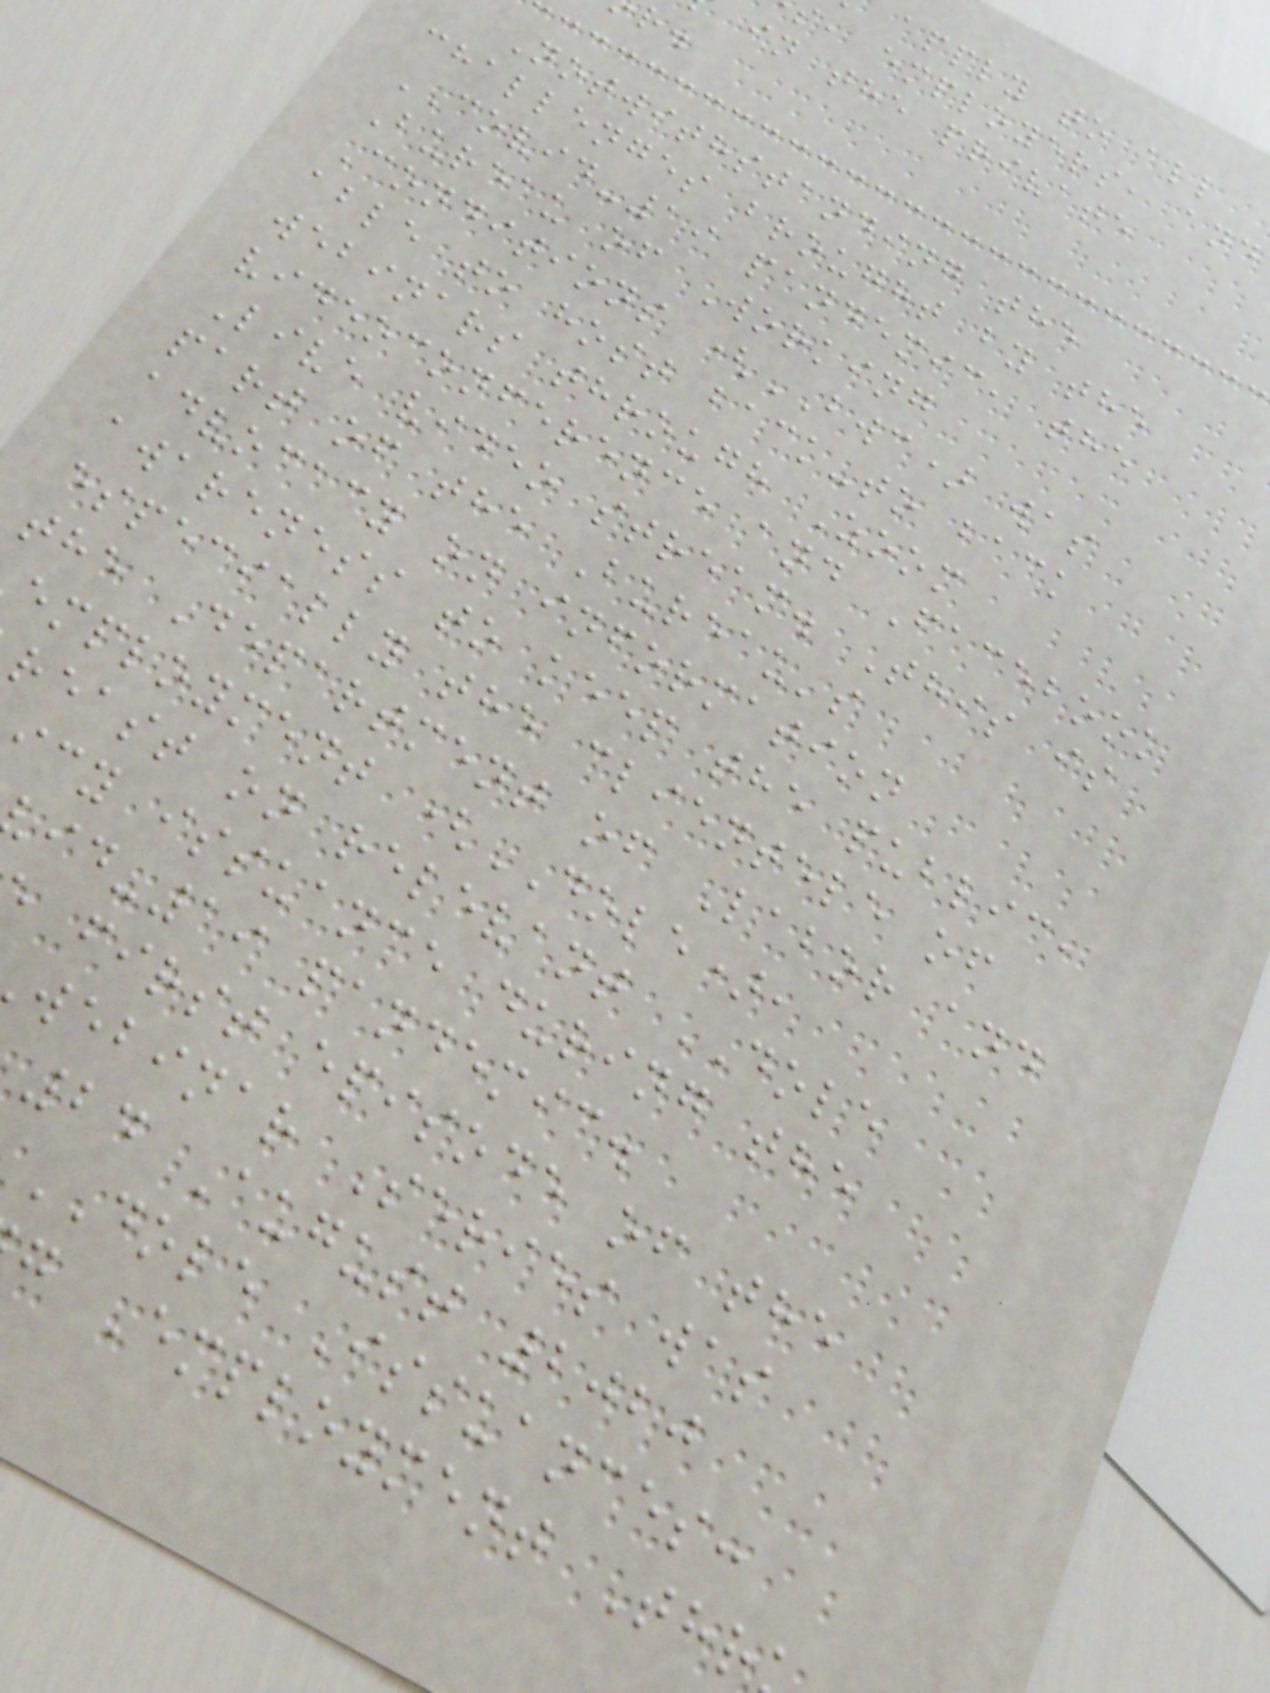apply to all
s, employers, and
in the private
Notwithstanding the
challenges brought by the
COVID-19 pandemic, the
Bureau of Working
Conditions (BWC) was
able to host back-to back
webinars through Zoom
videoconference and Facebook
Live video stream. This is
part of the Bureau's
advocacy on information
awareness to keep the public,
especially the clientele of
the Department of Labor and
employment (DOLE),
reast on relevant DOLE
icy issuance during the
id-19 pandemic.
first episode of the
webinar Series was
24 August 2020
DOLE Issuances:
g Employment Thr
